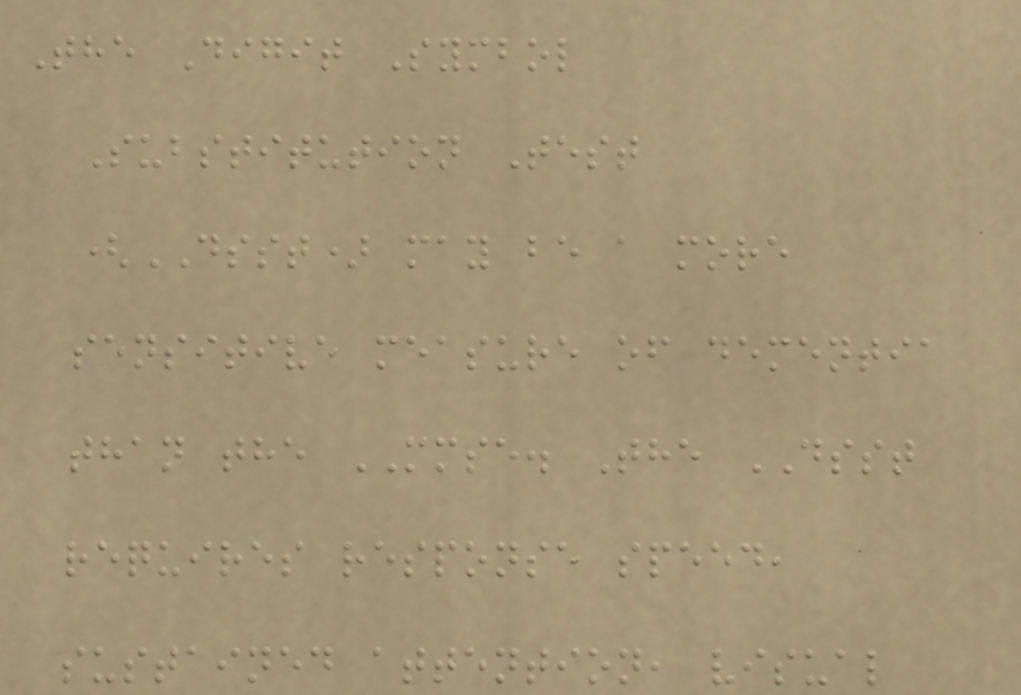The Digit Symbol
Substitution Test
(DSST) may be a more
sensitive measure of dementia
than the MMSE. The DSST
requires response speed,
sustained attention, visual
